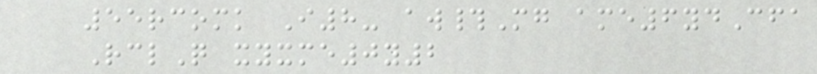55rcomk I8- aw#Mg ame6ydCfa
RclQ xyxme0y2
